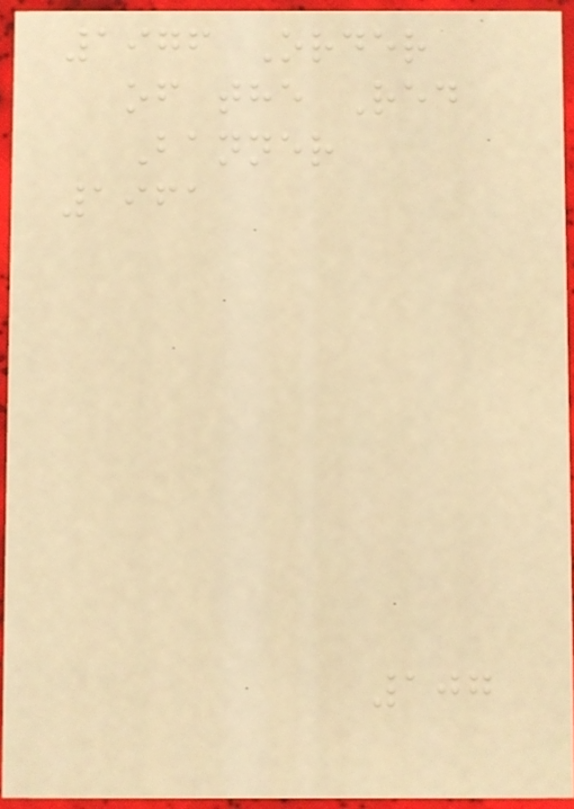1976 Order
of the Red
Banner
1961
107
